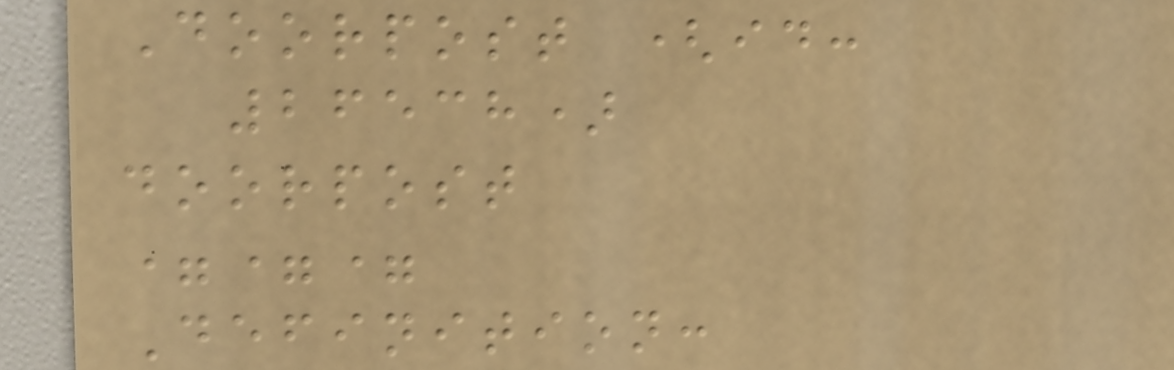Doorpost (id:
26538)
doorpost
===
Definition:
